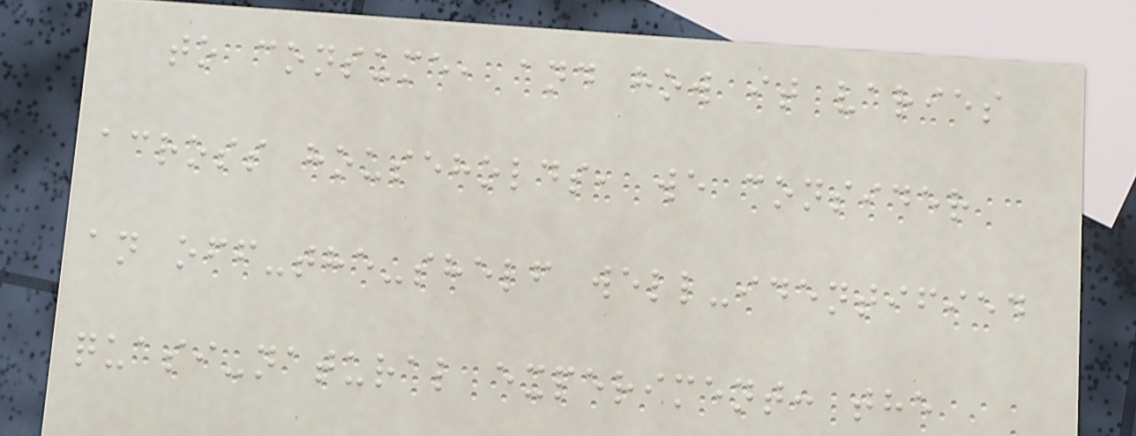to consume, and how it varies
across households, we consider
an off-the-shelf well-identified
quasi-natural experiment: the
